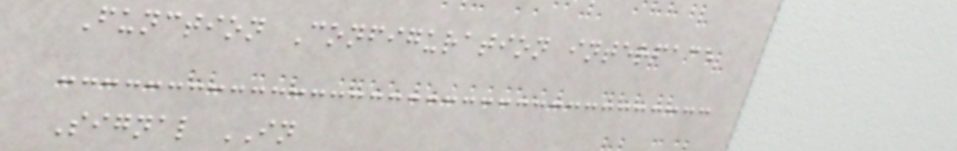Function Configuration interface
Signal IN
